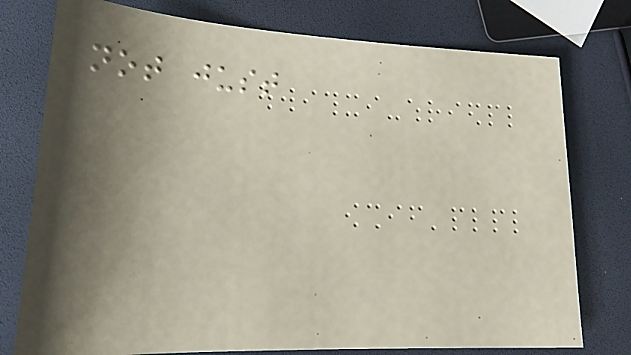not just
